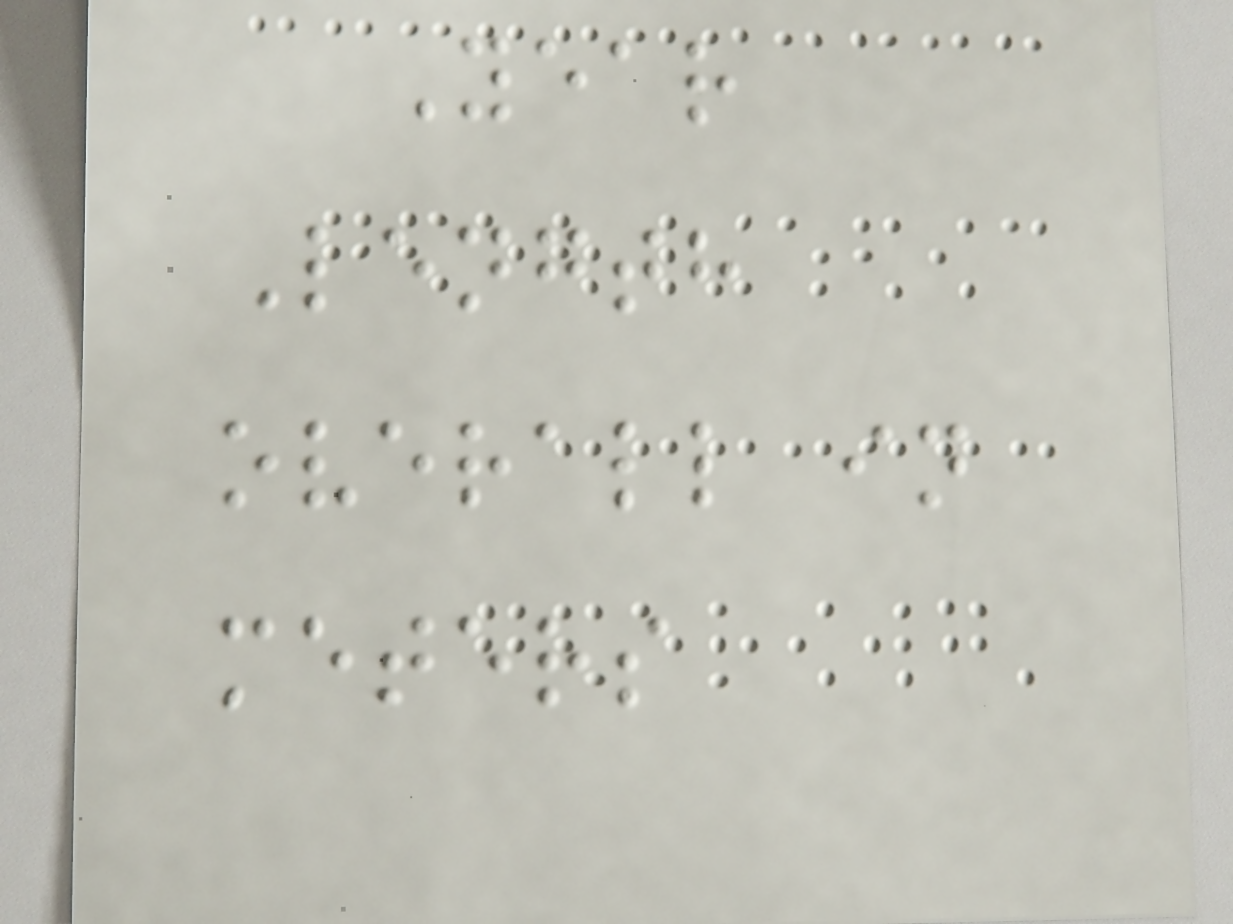Year
Length
overall in
meters
